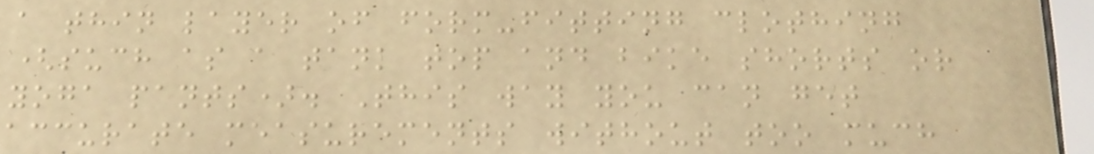a thin layer of form-fitting clothing
(such as a tank top and bike shorts or
yoga pants). This way you can get
accurate measurements without too much
